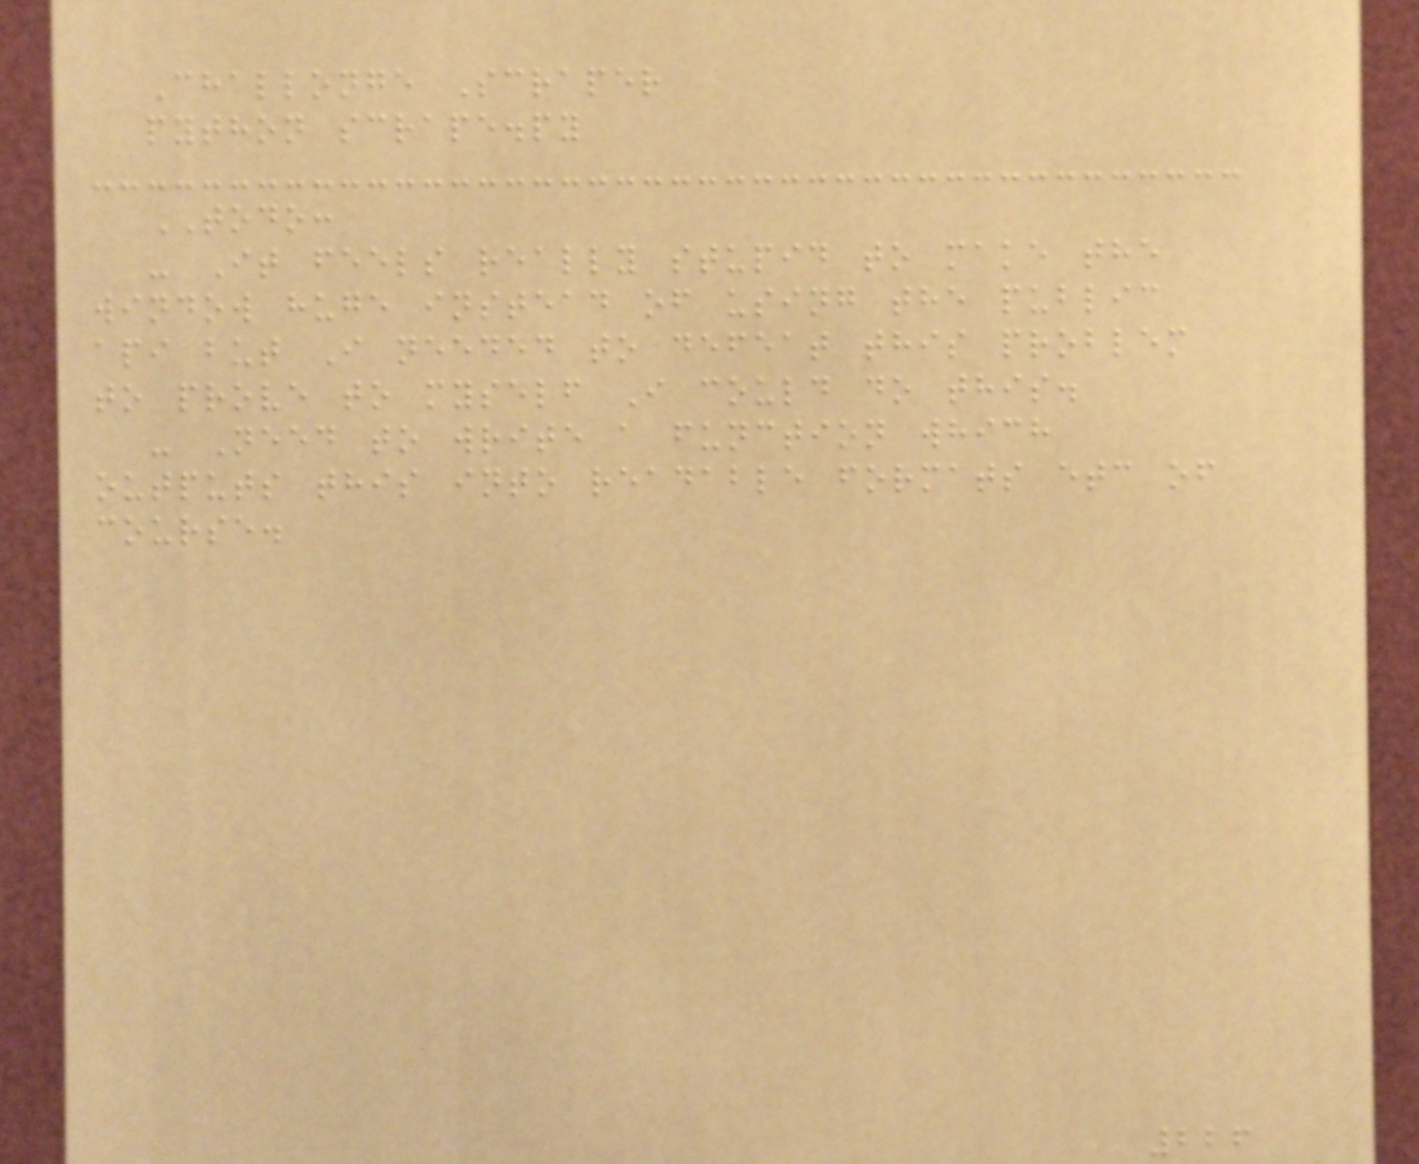Challonge Scraper
python scrape.py
TODO:
- It feels really stupid to make the
window huge instead of using the public
api but I needed to defeat this problem
to prove to myself I could do this.
- Need to write a function which
outputs this into readable formats etc of
course.
226
